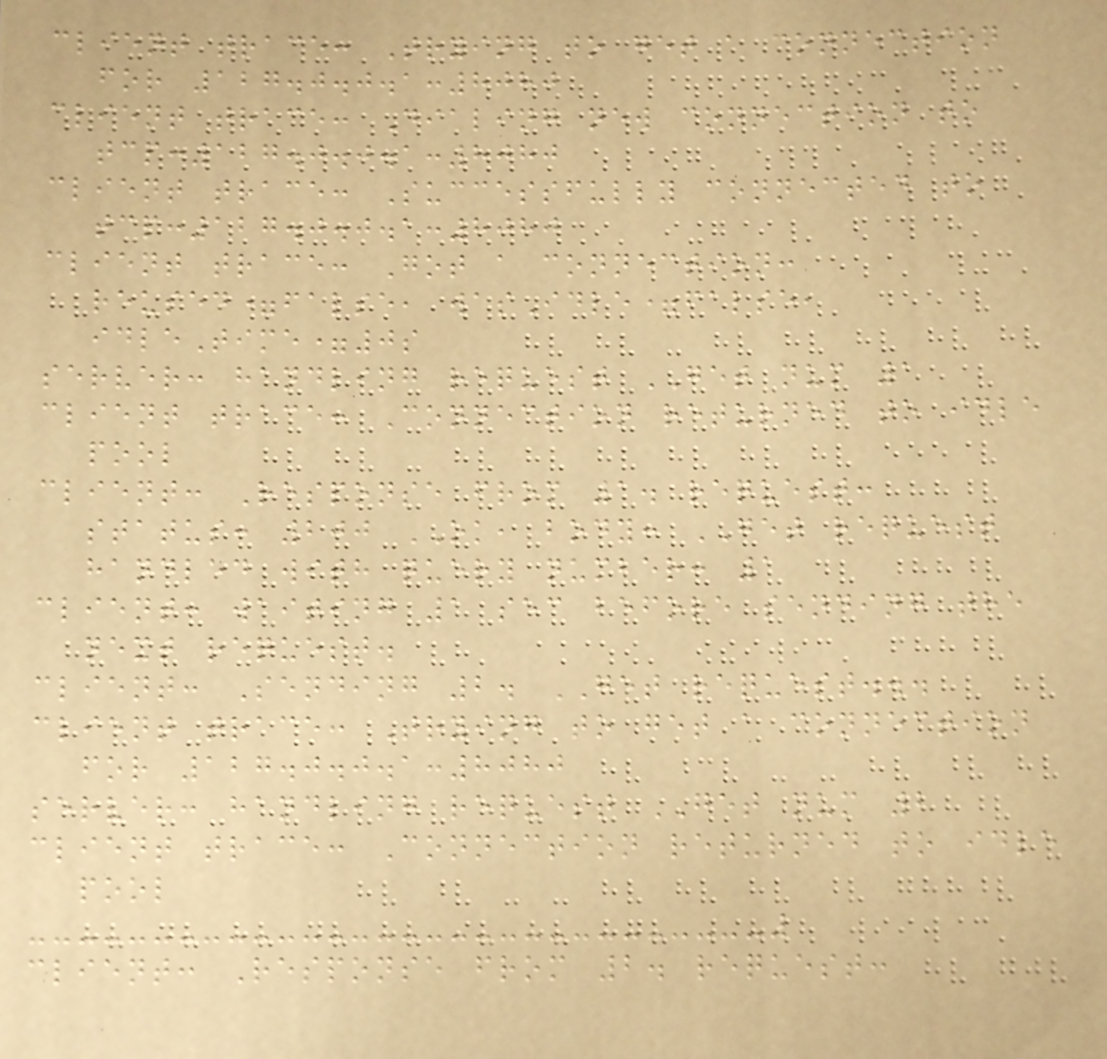client trace: Trying to get a connection
for 127.0.0.1:8080
client trace: Dialing new connection to
tcp:127.0.0.1:8080
client trace: Successfully connected to
tcp:127.0.0.1:8080
client trace: Got a connection:
reused=false, wasIdle=false,
idleTime=0s
server: handling request GET num 1
client trace: Connection returned to idle
pool
client: Response from 1. request:
status: 200 OK, body: GET request
handled with query number: 1
client: waiting 1 sec before sending the
next request.
client: Sending 2. GET request...
client trace: Trying to get a connection
for 127.0.0.1:8080
server: handling request GET num 2
client trace: Connection returned to idle
pool
client: Response from 2. request:
